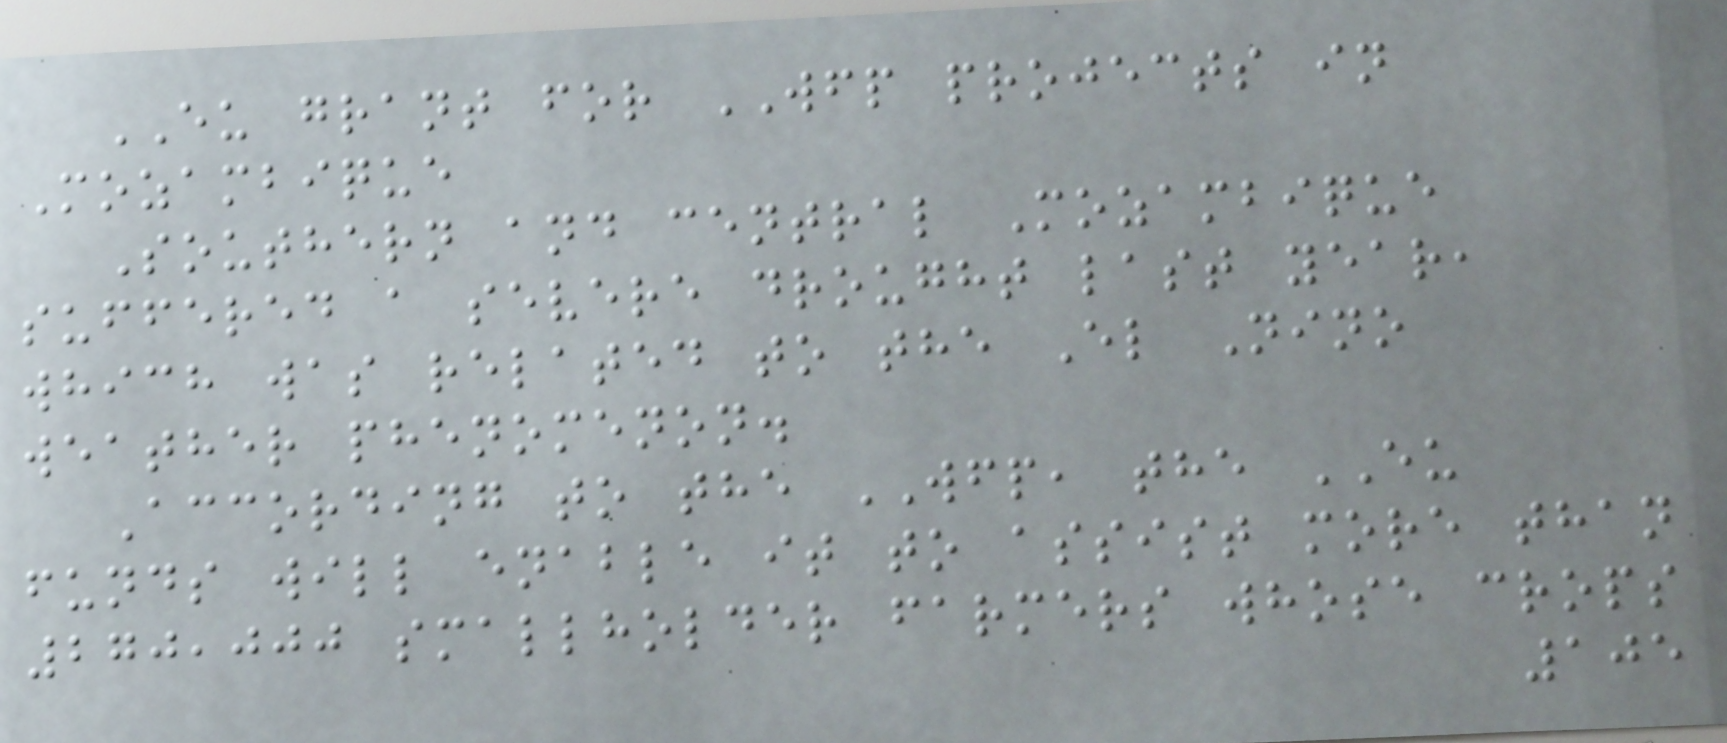EU grant for WFP projects in
Mozambique
Southern and central Mozambique
suffered a severe drought last year,
which was related to the El Nino
weather phenomenon.
According to the WFP, the EU
funds will enable it to assist more than
270,000 smallholder farmers whose crops
105
